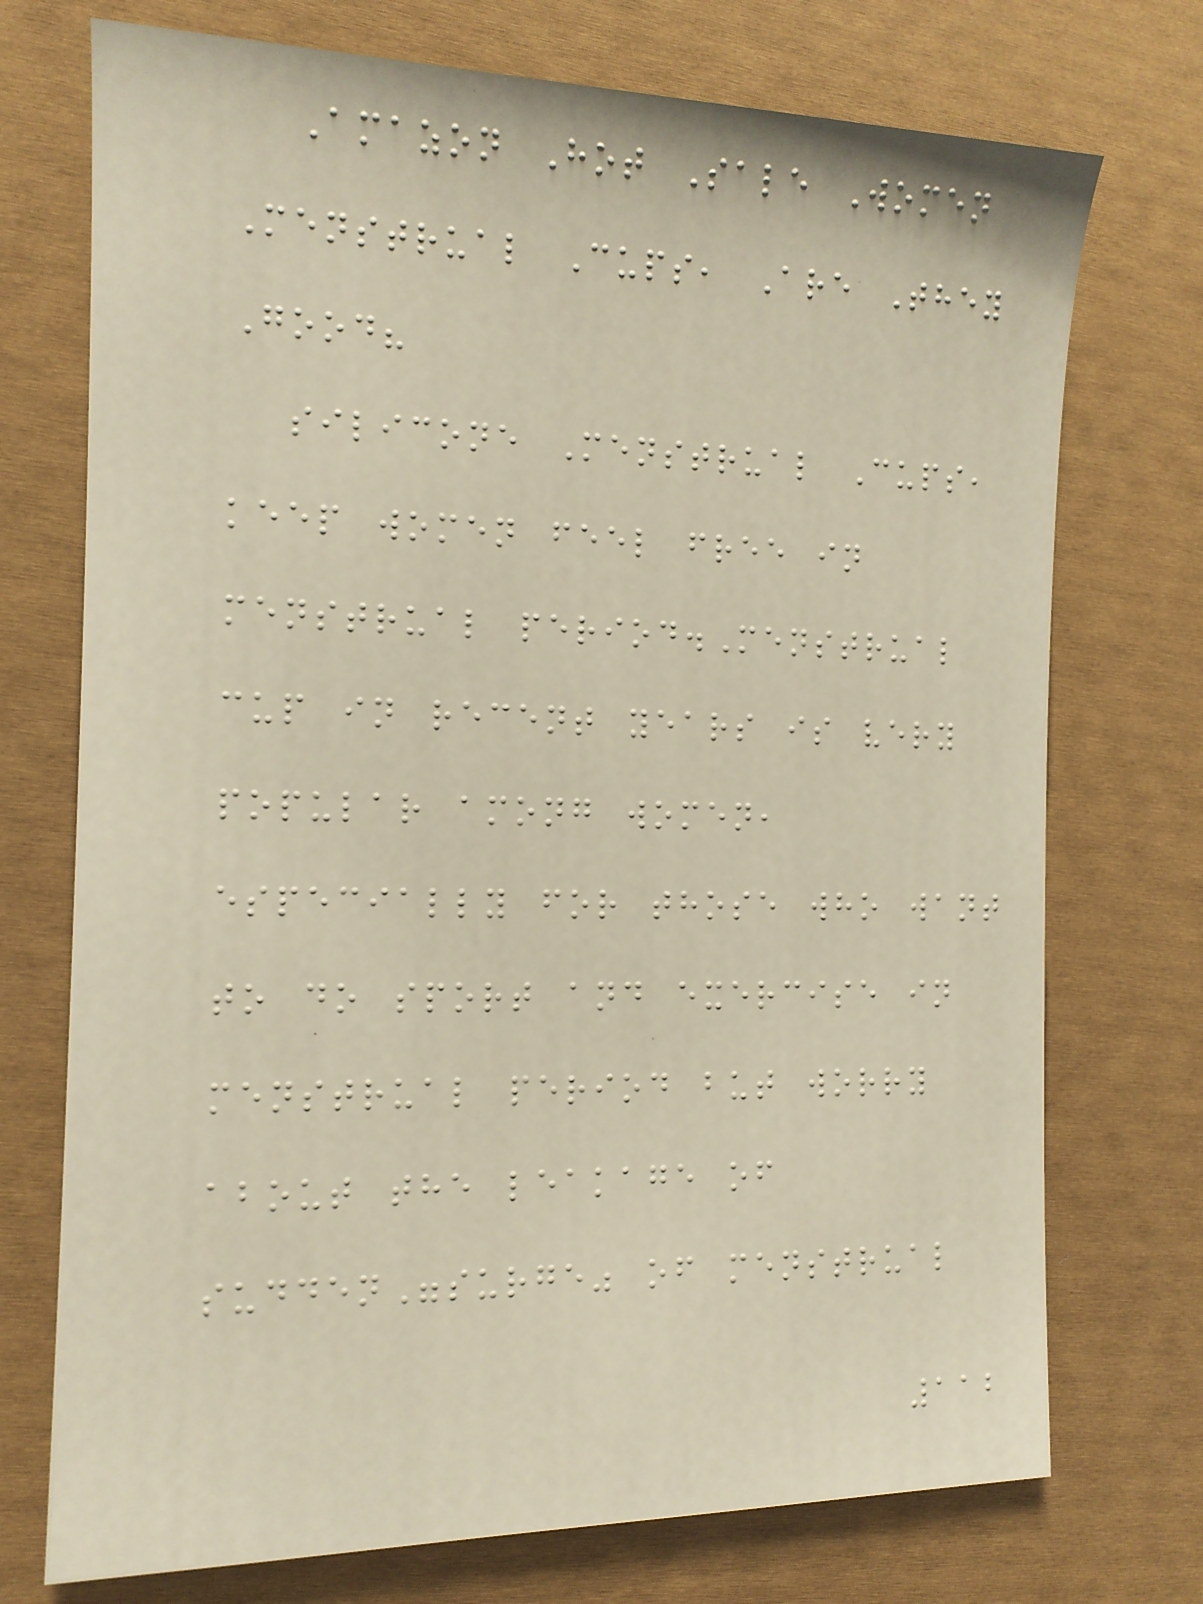Amazon Hot Sale Women
Menstrual Cups, Are They
Good?
silicone Menstrual Cups,
keep women feel free in
menstrual period.Menstrual
cup in recent years is very
popular among women,
especially for those who want
to do sport and exercise in
menstrual period but worry
about the leakage of
sudden"surge" of menstrual
112
